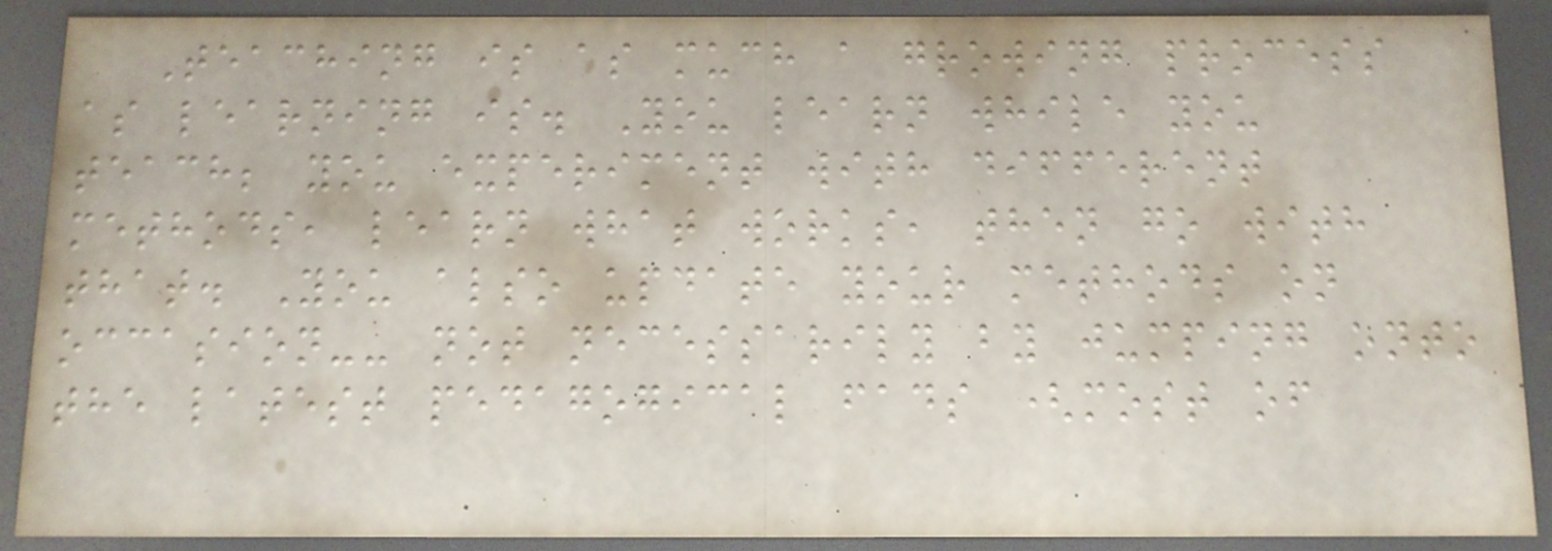Teaching is as much a growing process
as learning is. You learn while you
teach; you experiment with different
methods, learn what works, then go with
that. You also update your methods on
occasion-- not necessarily by jumping onto
the latest pedagogical fads (most of
